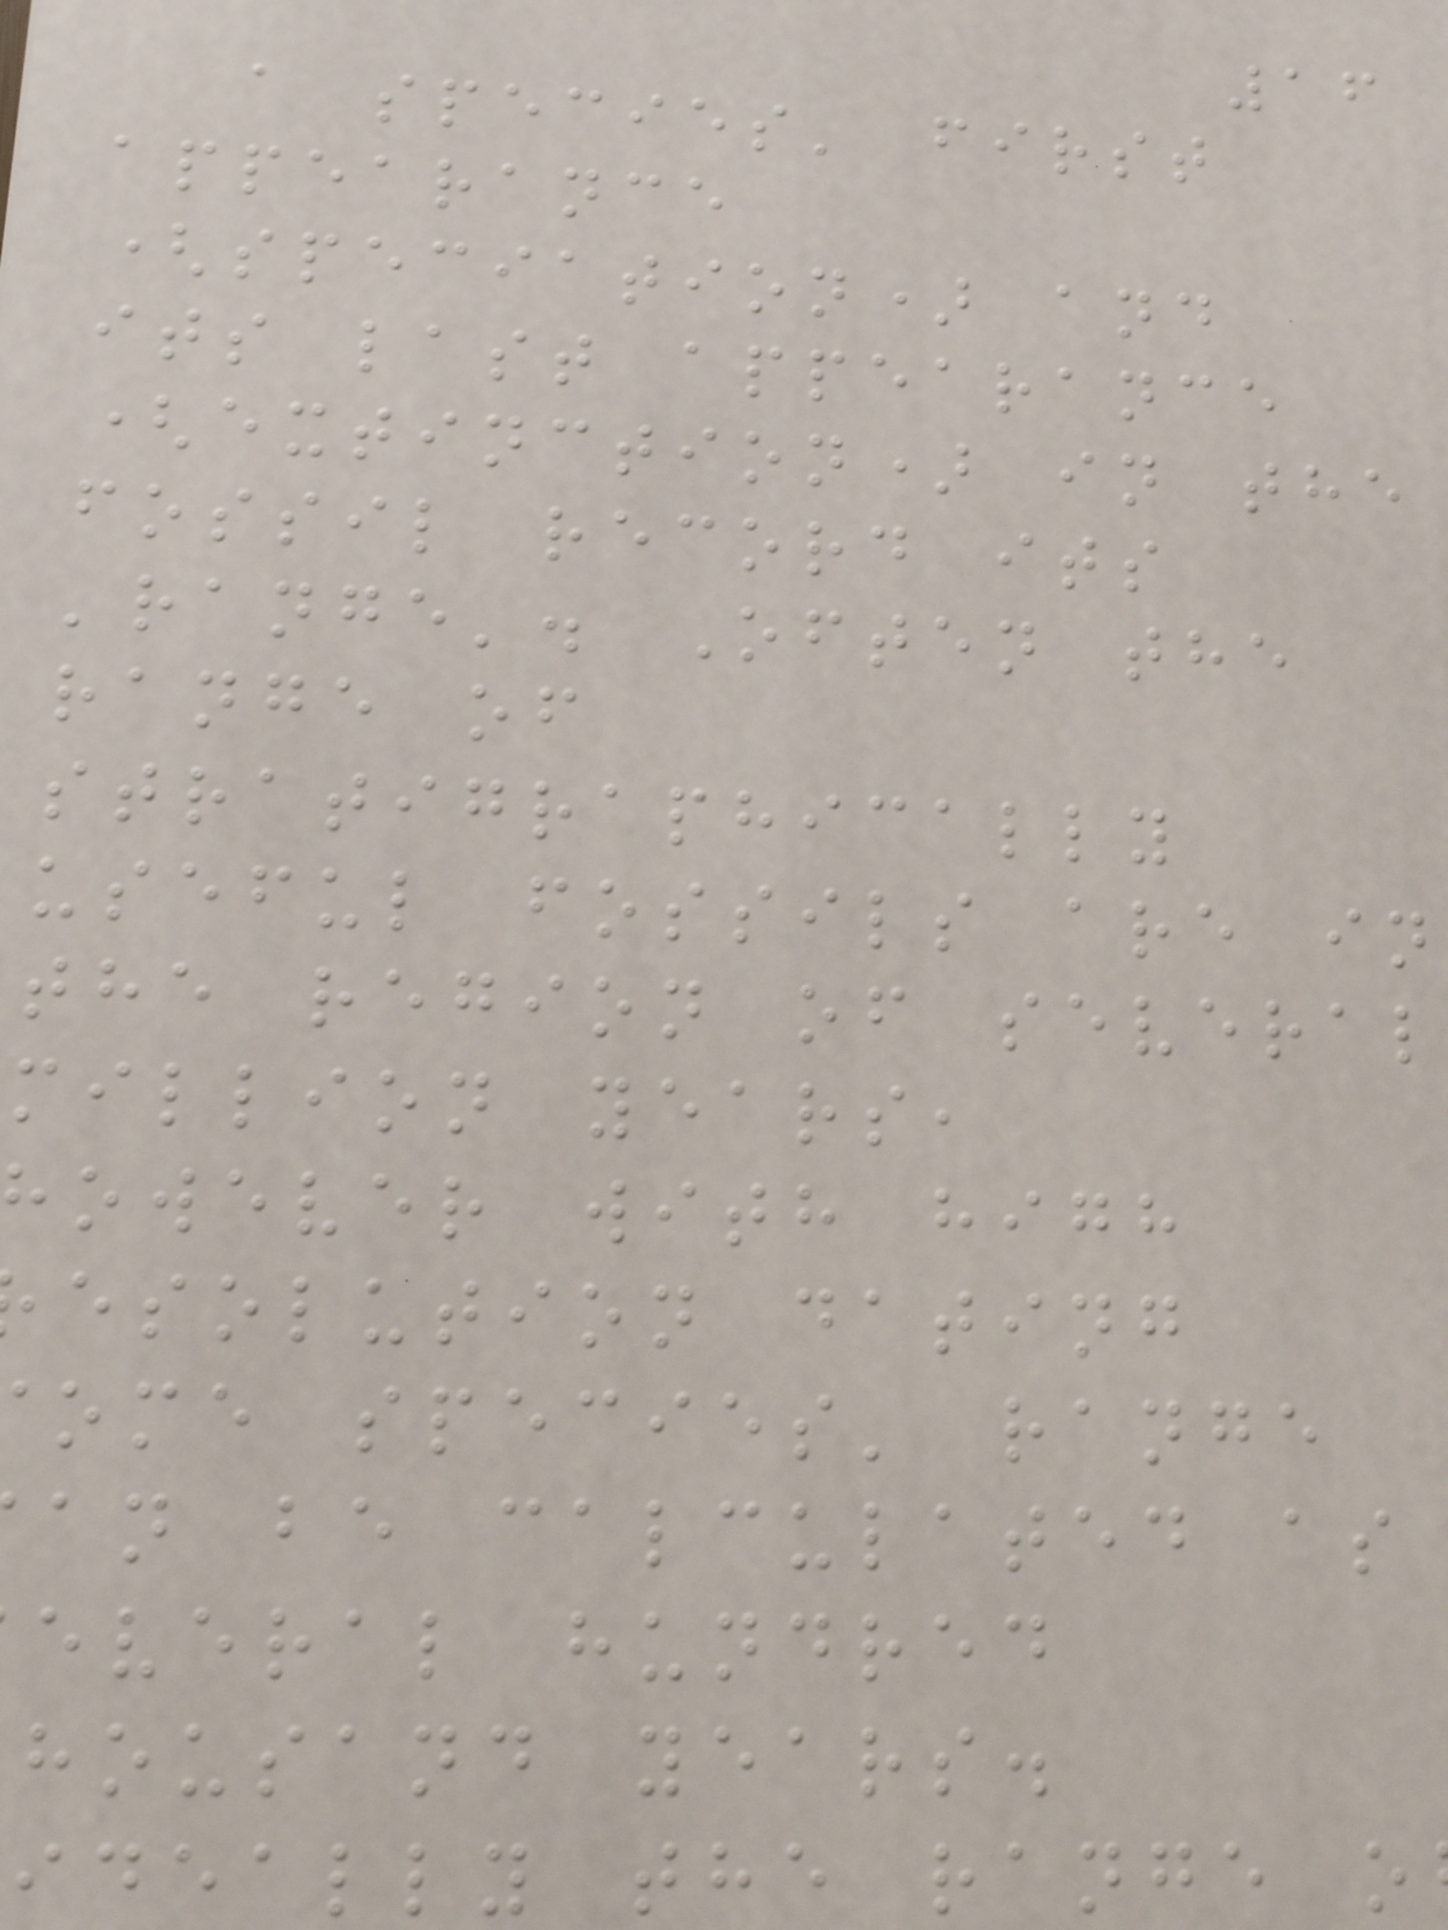16
a species' first
appearance
(speciation) and
its last appearance
(extinction) in the
fossil record its
'range'. Often the
range of
stratigraphically
useful fossils are in
the region of several
million years,
owever with high
esolution dating
ome species' range
an be calculated as
everal hundred
housand years.
ideally the range o
